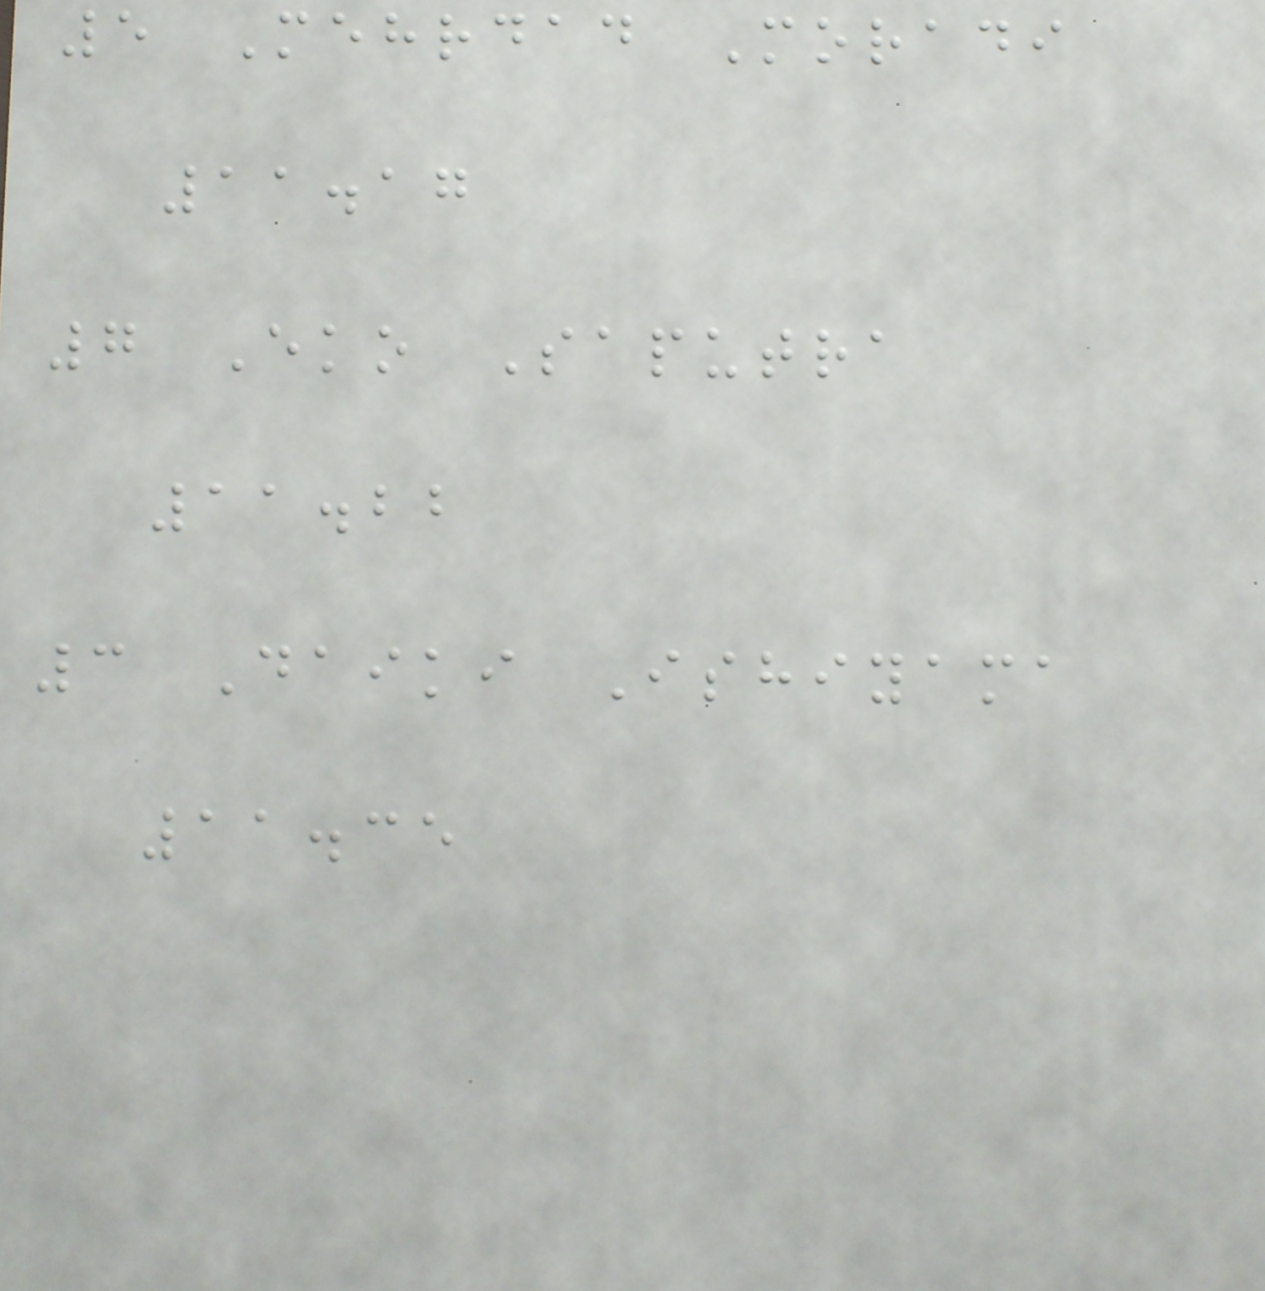5 Mehrdad Moradi
11.17
7 Eko Saputra
11.22
3 Daiki Ishiyama
11.35
